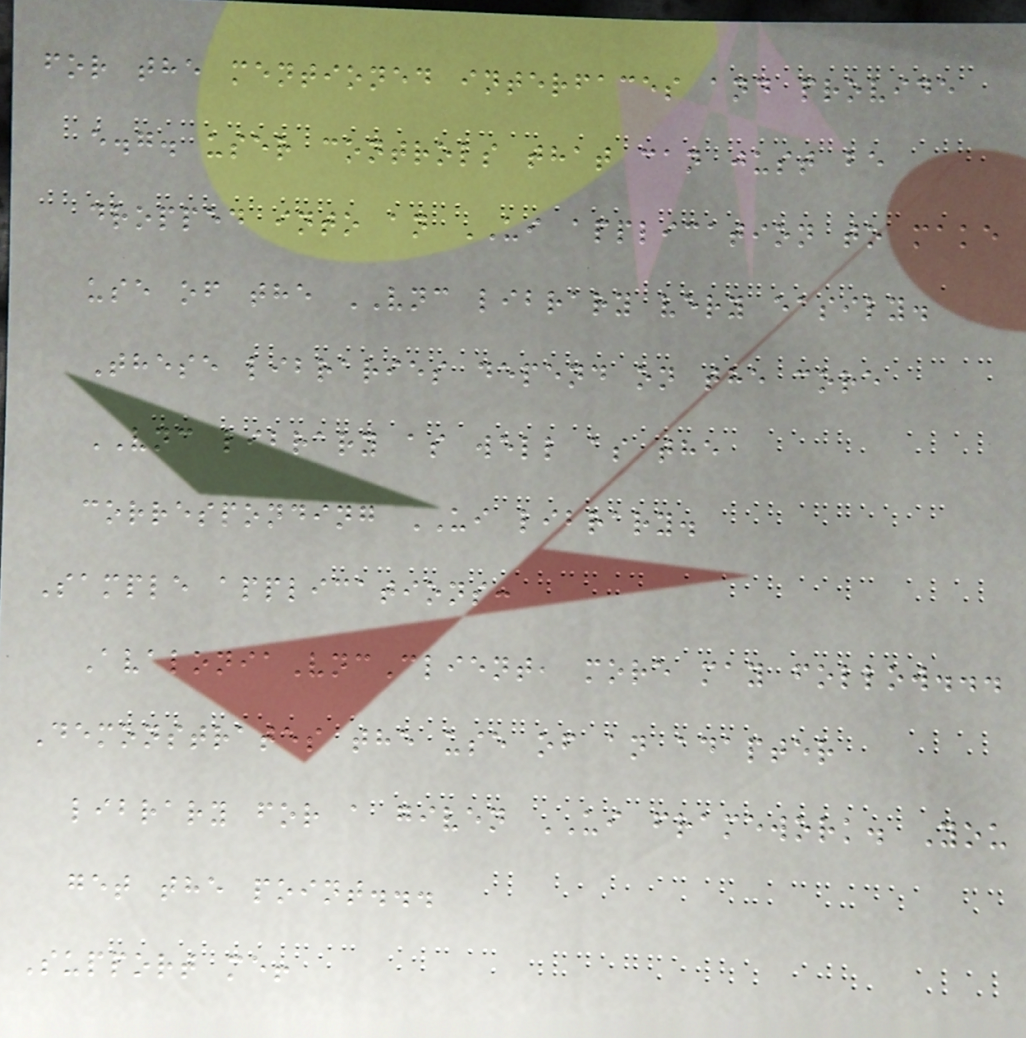for the mentioned interfaces and provide
e.g. user controls that can just be
dropped into an UI application to make
use of the VNC library very easily.
These libraries depend on the core
VNC library as well as the
corresponding UI library.
Sample applications:
AvaloniaVncClient, more may follow...
Demonstrates the use of an adapter
library for a given UI framework. You
get the point...
Support me!
